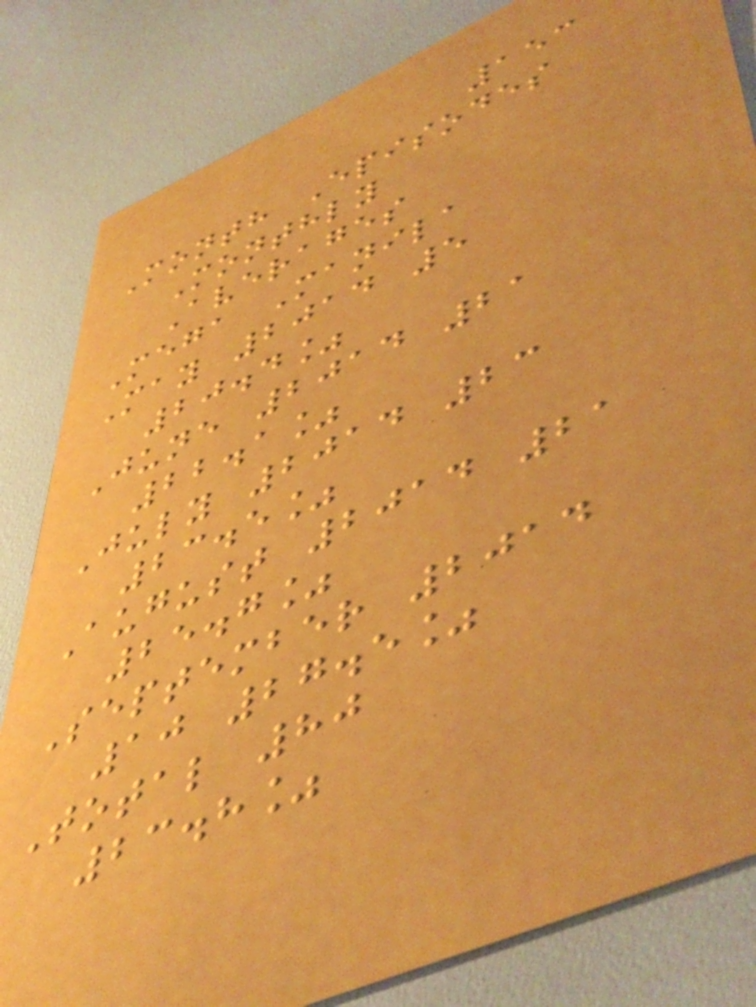153
Month Episodes
Monthly
Averages
Mega Manila
May 2014 5
20.4%
June 2014 21
22.1%
July 2014 23
23.5%
August 2014 21
25.7%
September 2014
10 27.5%
Total 80
23.8%
